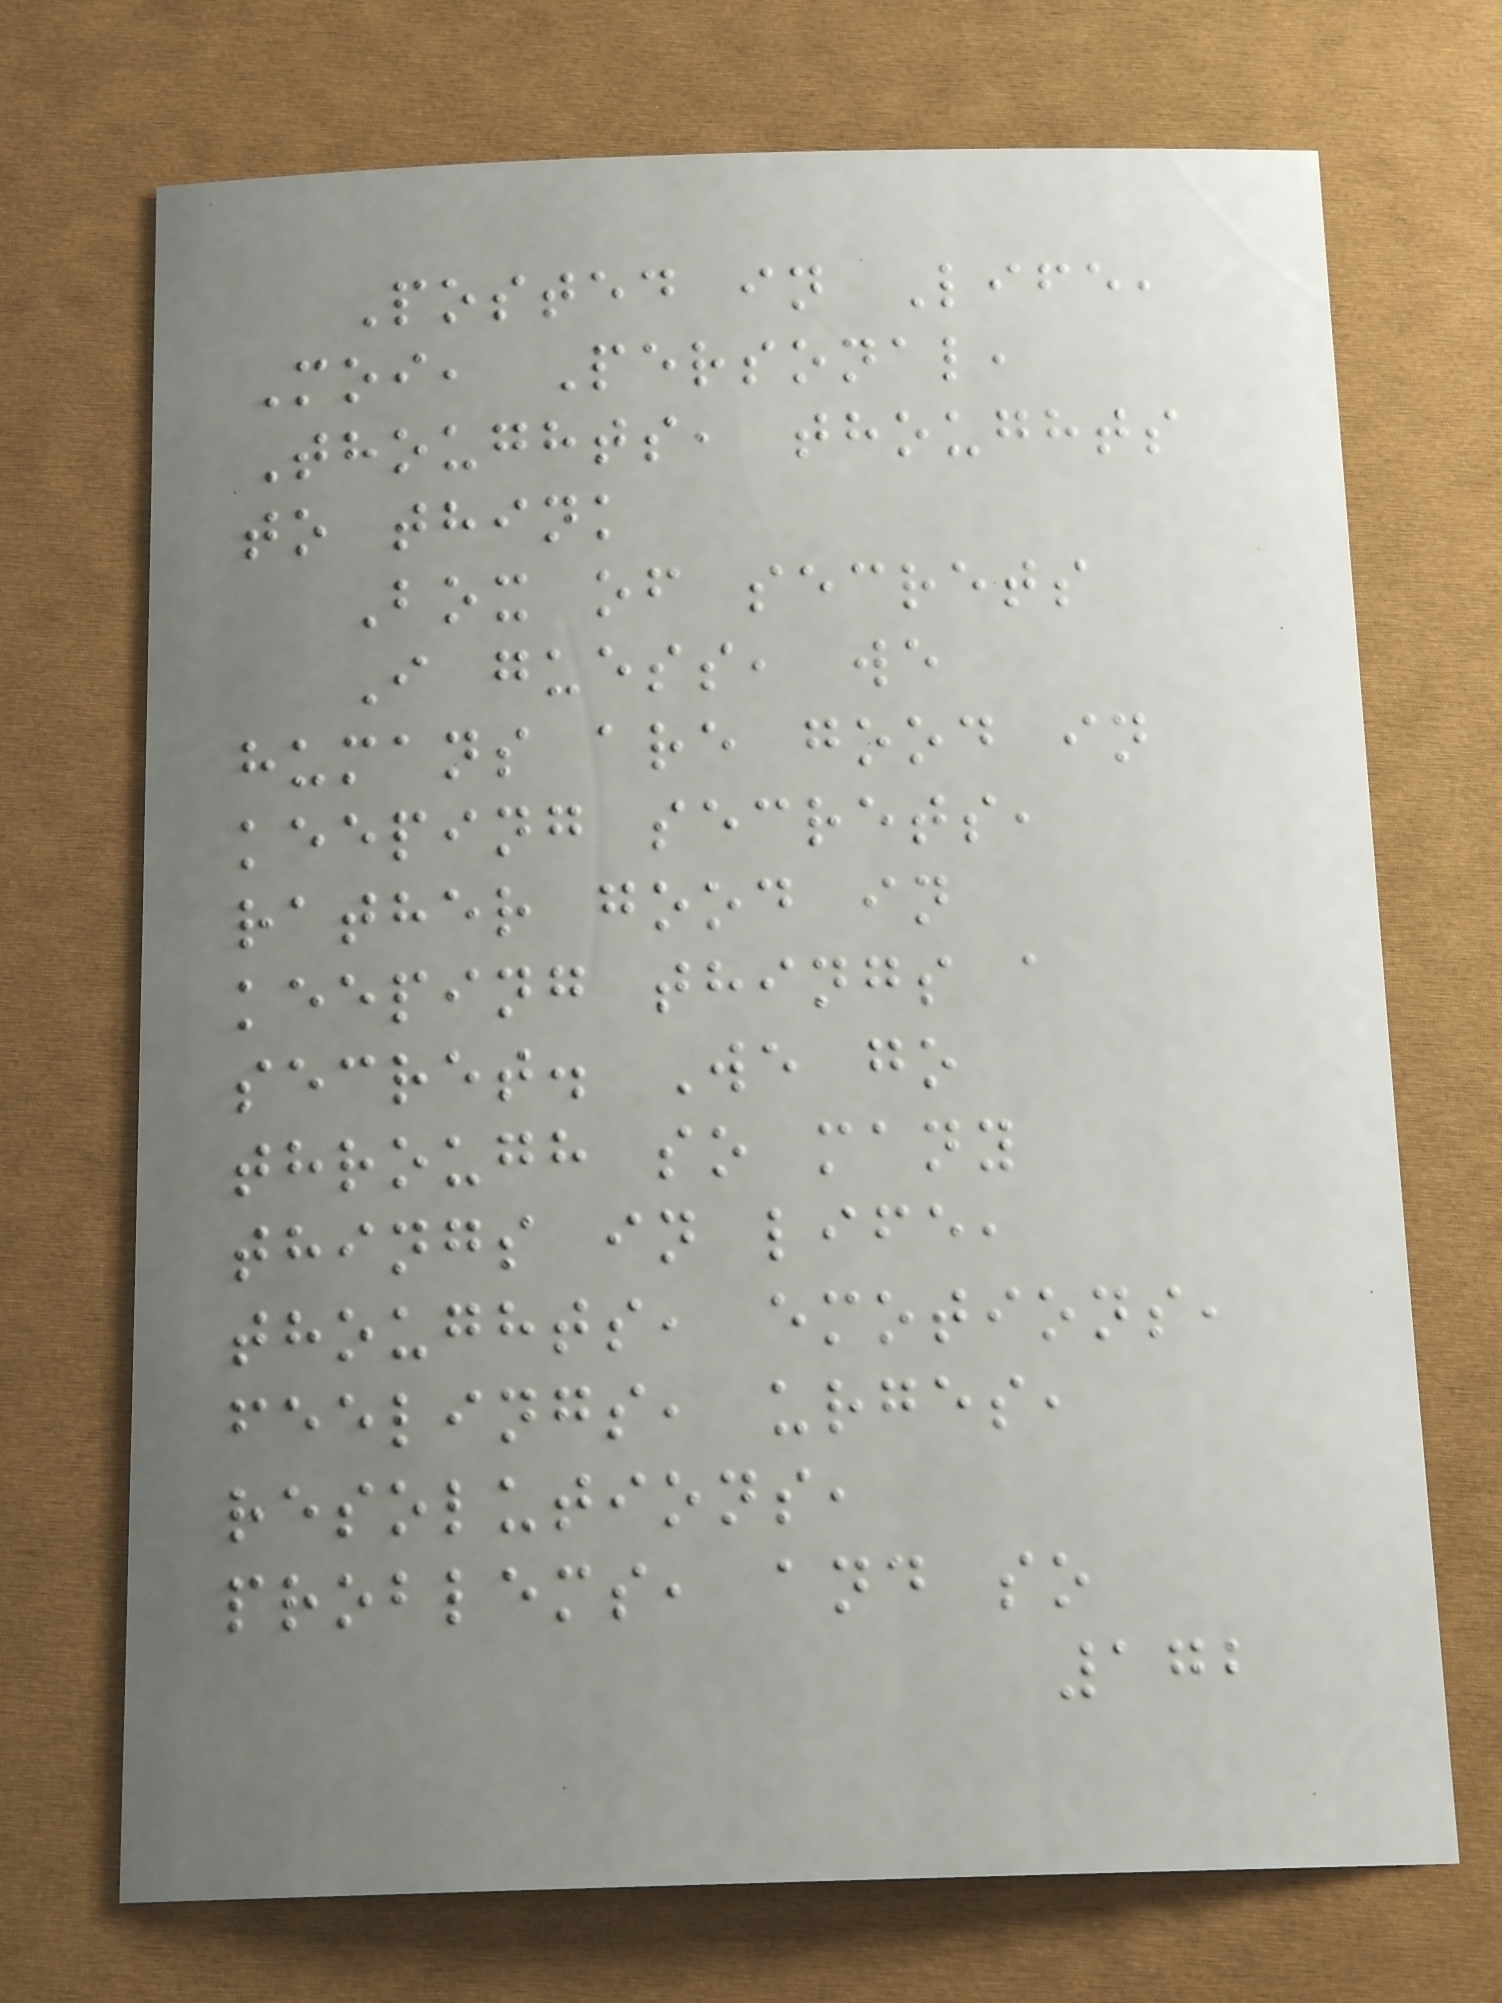Posted in Life,
Moi, Personal,
Thoughts, thoughts
to think
Box of secrets
I guess, we
humans are good in
keeping secrets,
rather good in
keeping things a
secret. We go
through so many
things in life,
thoughts, emotions,
feelings, urges,
resolutions,
problems, and so
172
